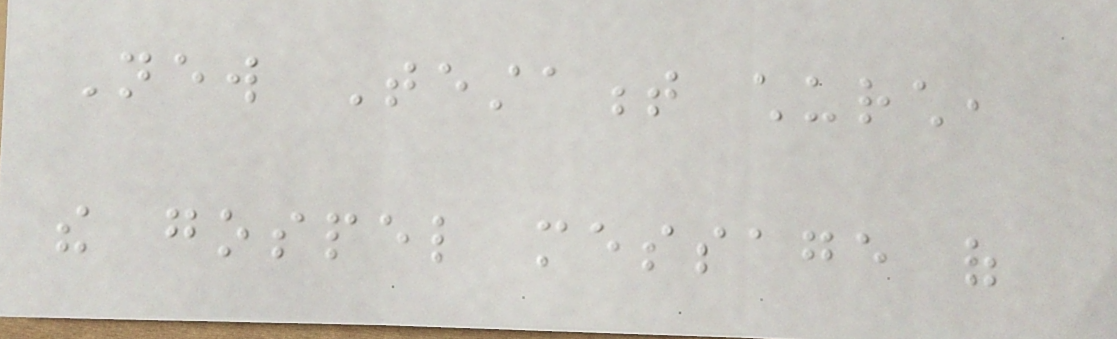New Testament church,
the gospel message of
